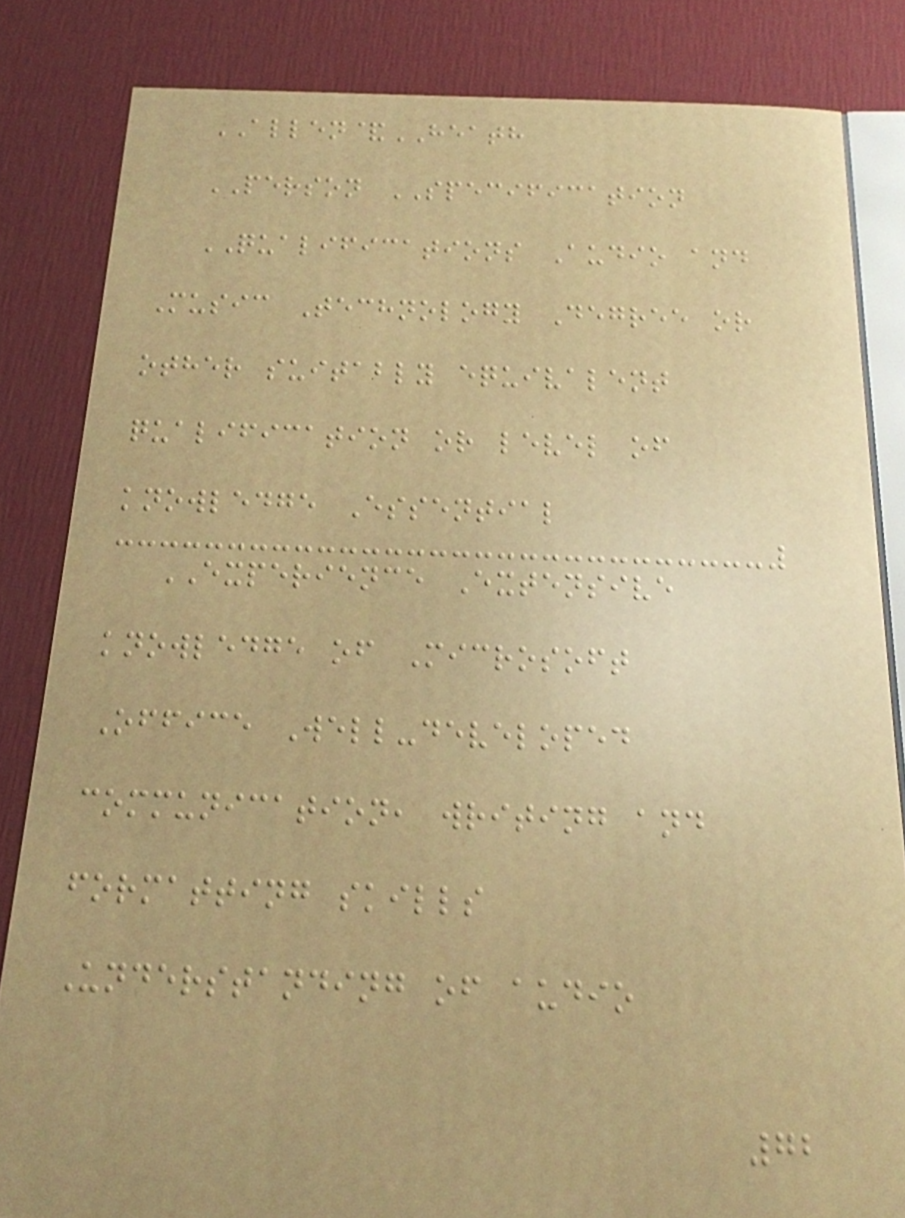ALLEN&HEATH
PERSON SPECIFICATION
QUALIFICATIONS Audio and
Music Technology Degree or
other suitably equivalent
qualification or level of
knowledge Essential
EXPERIENCE Extensive
knowledge of Microsoft
Office Well-developed
communication, writing and
formatting skills
Understanding of audio
72
